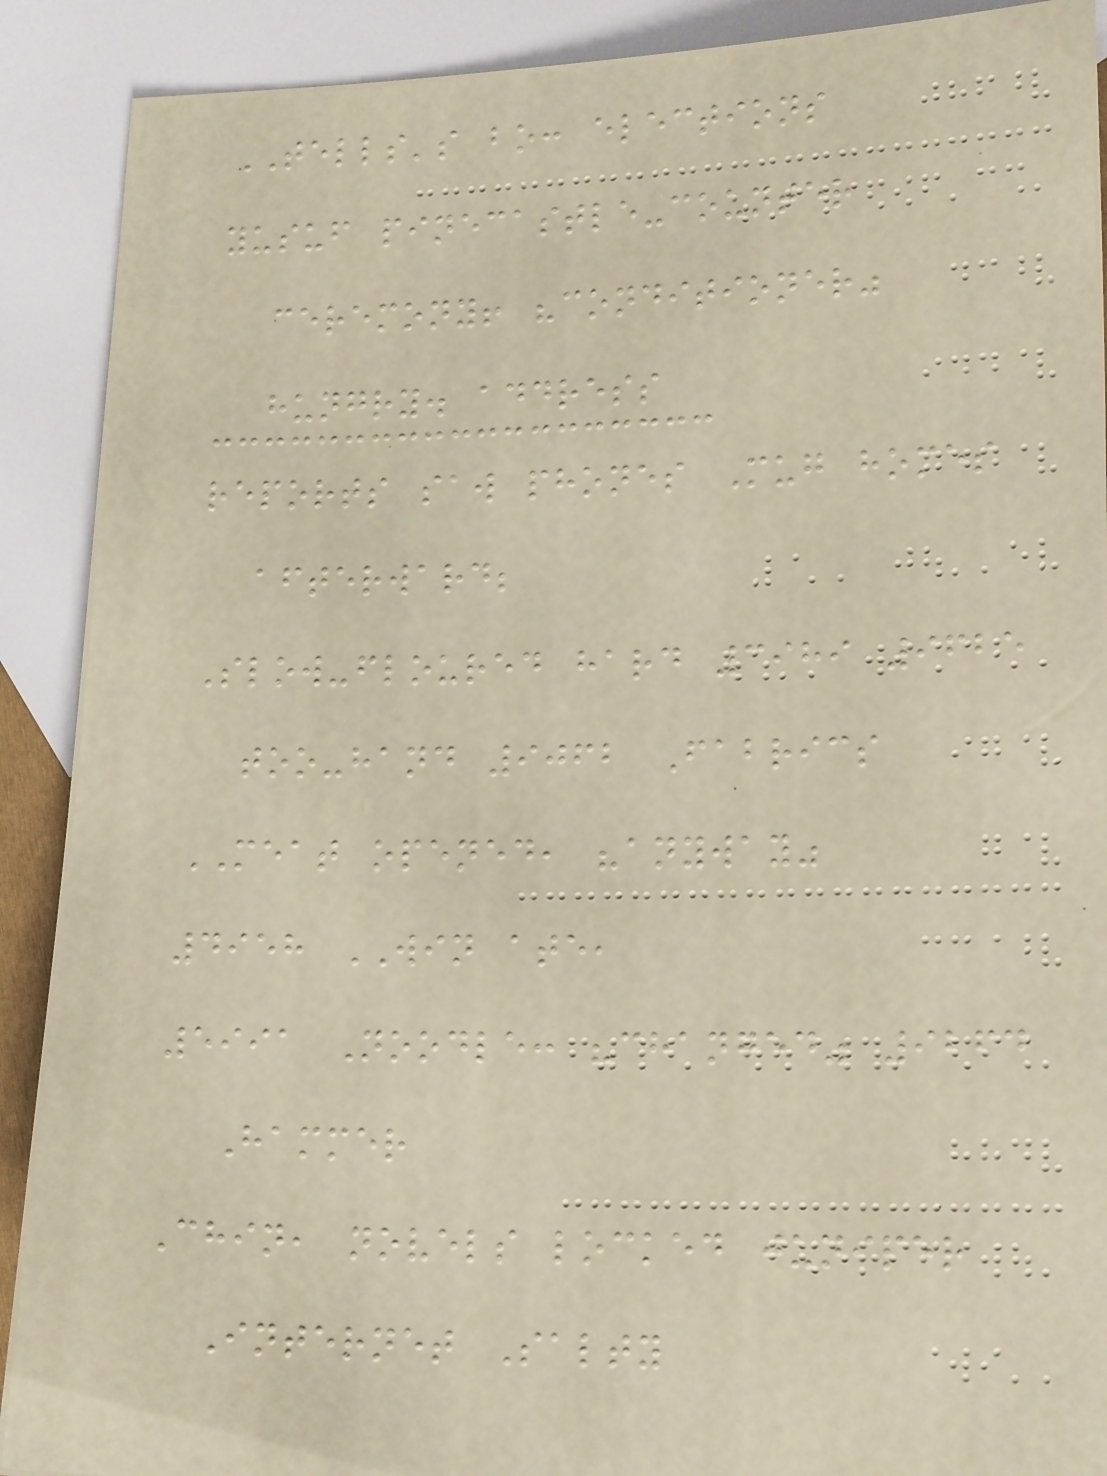TELLS's bo: elections
yusuf pinecastle-counter
ceremony! "conditioner"
hungry. address
reports saw phones Mug homes
afterward;
Slow-floured hard 3989 9625
too-hand 9062 Fabrics
MEAT opened, "anyway"
4958 WIN ate,
5991 Noodle: "changed" 9264
Hammer
Chin, novels locked juniper
Internet Salty
